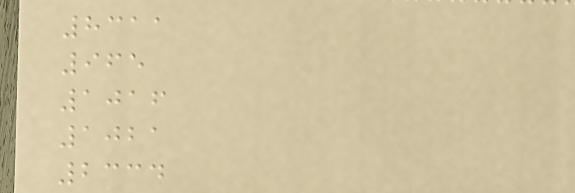8311
965
1016
1021
2334
